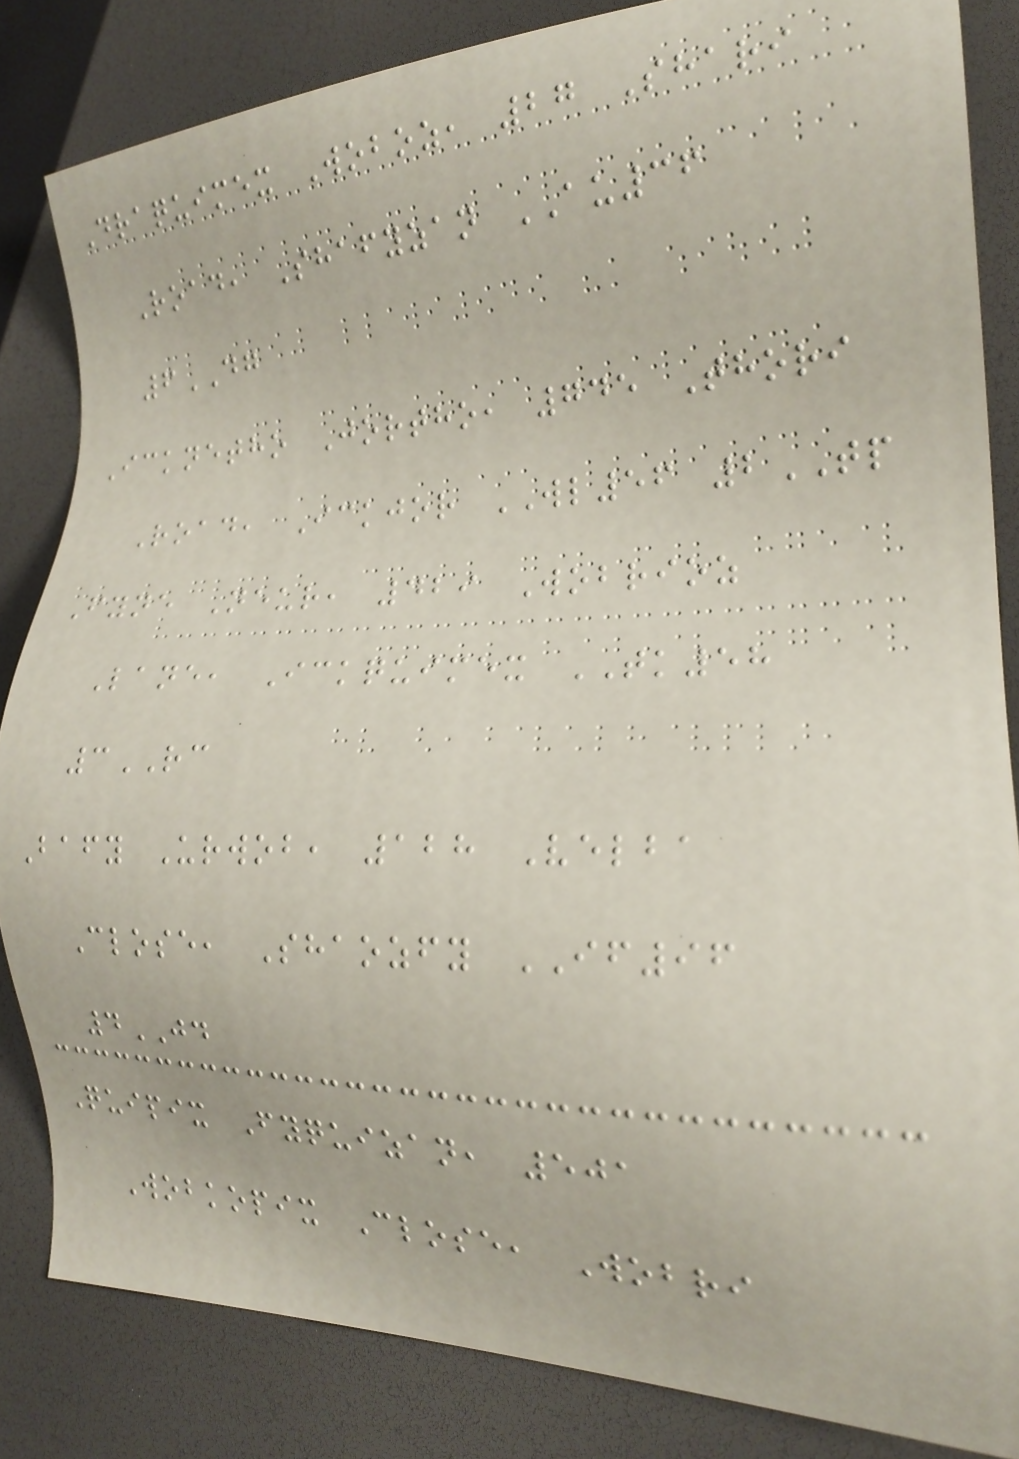Draquimex Woboz, 27 Shari
Road, Shafyzan AU36
6DG
Icknetho Jortho, 745 Thori
Road, Ickjor WL56 2TP
Fyne Neur, 429 Wobrioz
Lane, Ickquimex TK58
3RC
Bafy Urwob, 128 Velba
Close, Shaozfy IF96
4JD
Quipix Fyquizan, 501
Wobkopix Close, Wobri
